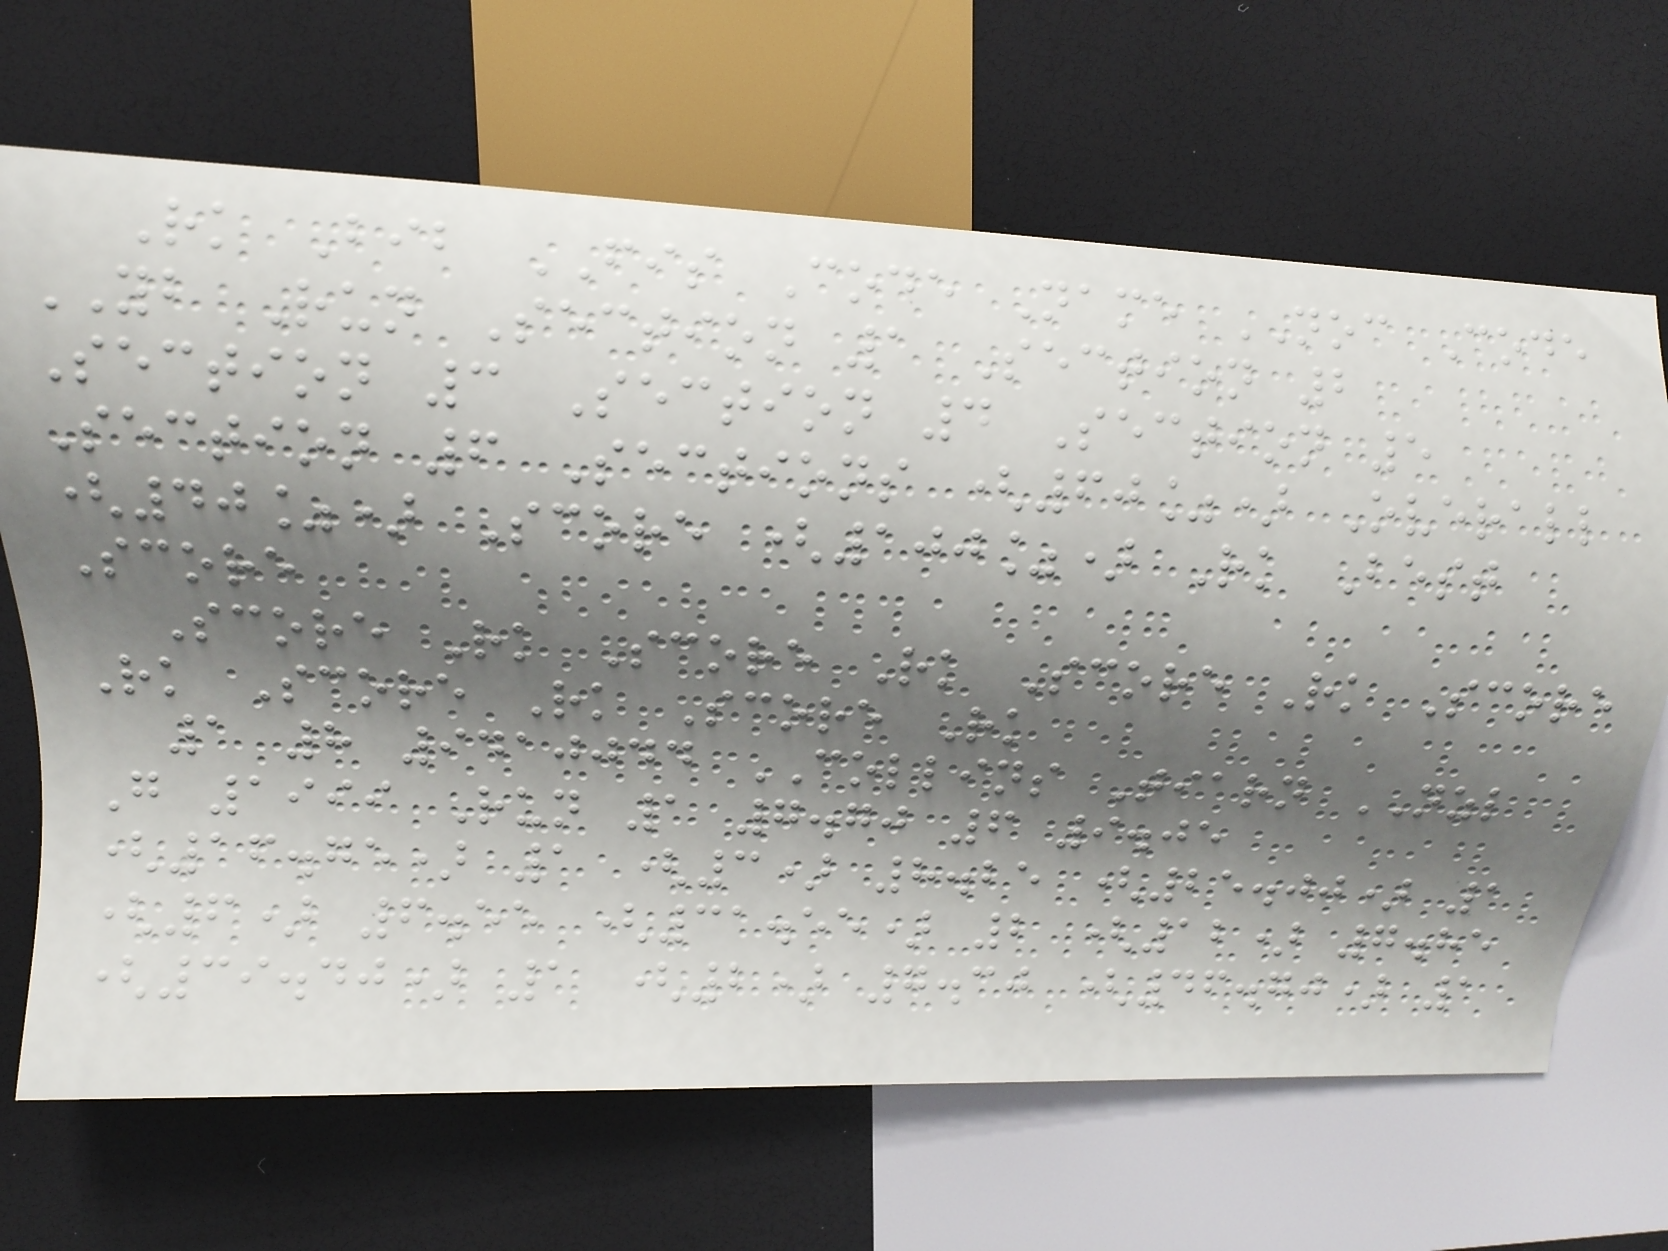Rk Bib FIS Code Name NOC Code
YB Run Section 1 Section 2
Section 3 Section 4 Section 5
Section 6 Sections (60%) Overall
(40%) Score (100%) Rk Best
Score
Score Rk Score Rk Score Rk Score
Rk Score Rk Score Rk
1 8 9410044 COLLINS Tiarn NZL
G 1999 Run 1 7.70 6 9.05
(16.75) 1 (3) 8.25 (25.00) 1
(6) 6.55 (31.55) 2 (12) 7.85
(39.40) 1 (2) 7.30 (46.70) 1
